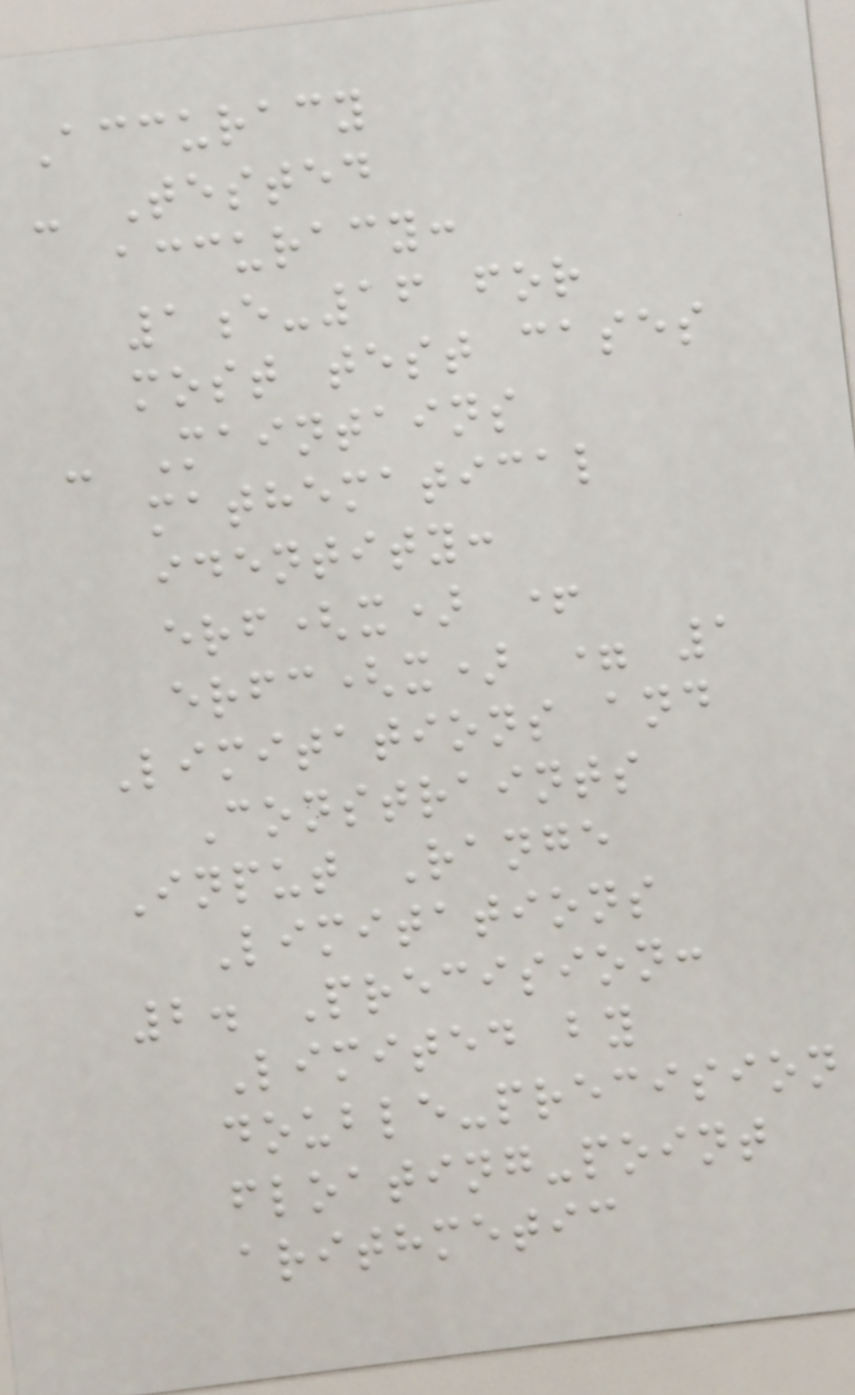Accuracy
- Tested
accuracy:
1e-16 for
most test cases
- Maintains
mathematical
identity:
erf(x) +
erfc(x) = 1
Limitations and
Constraints
Input Range
Limitations
2. Precision:
Limited by
double-precision
floating-point
arithmetic
